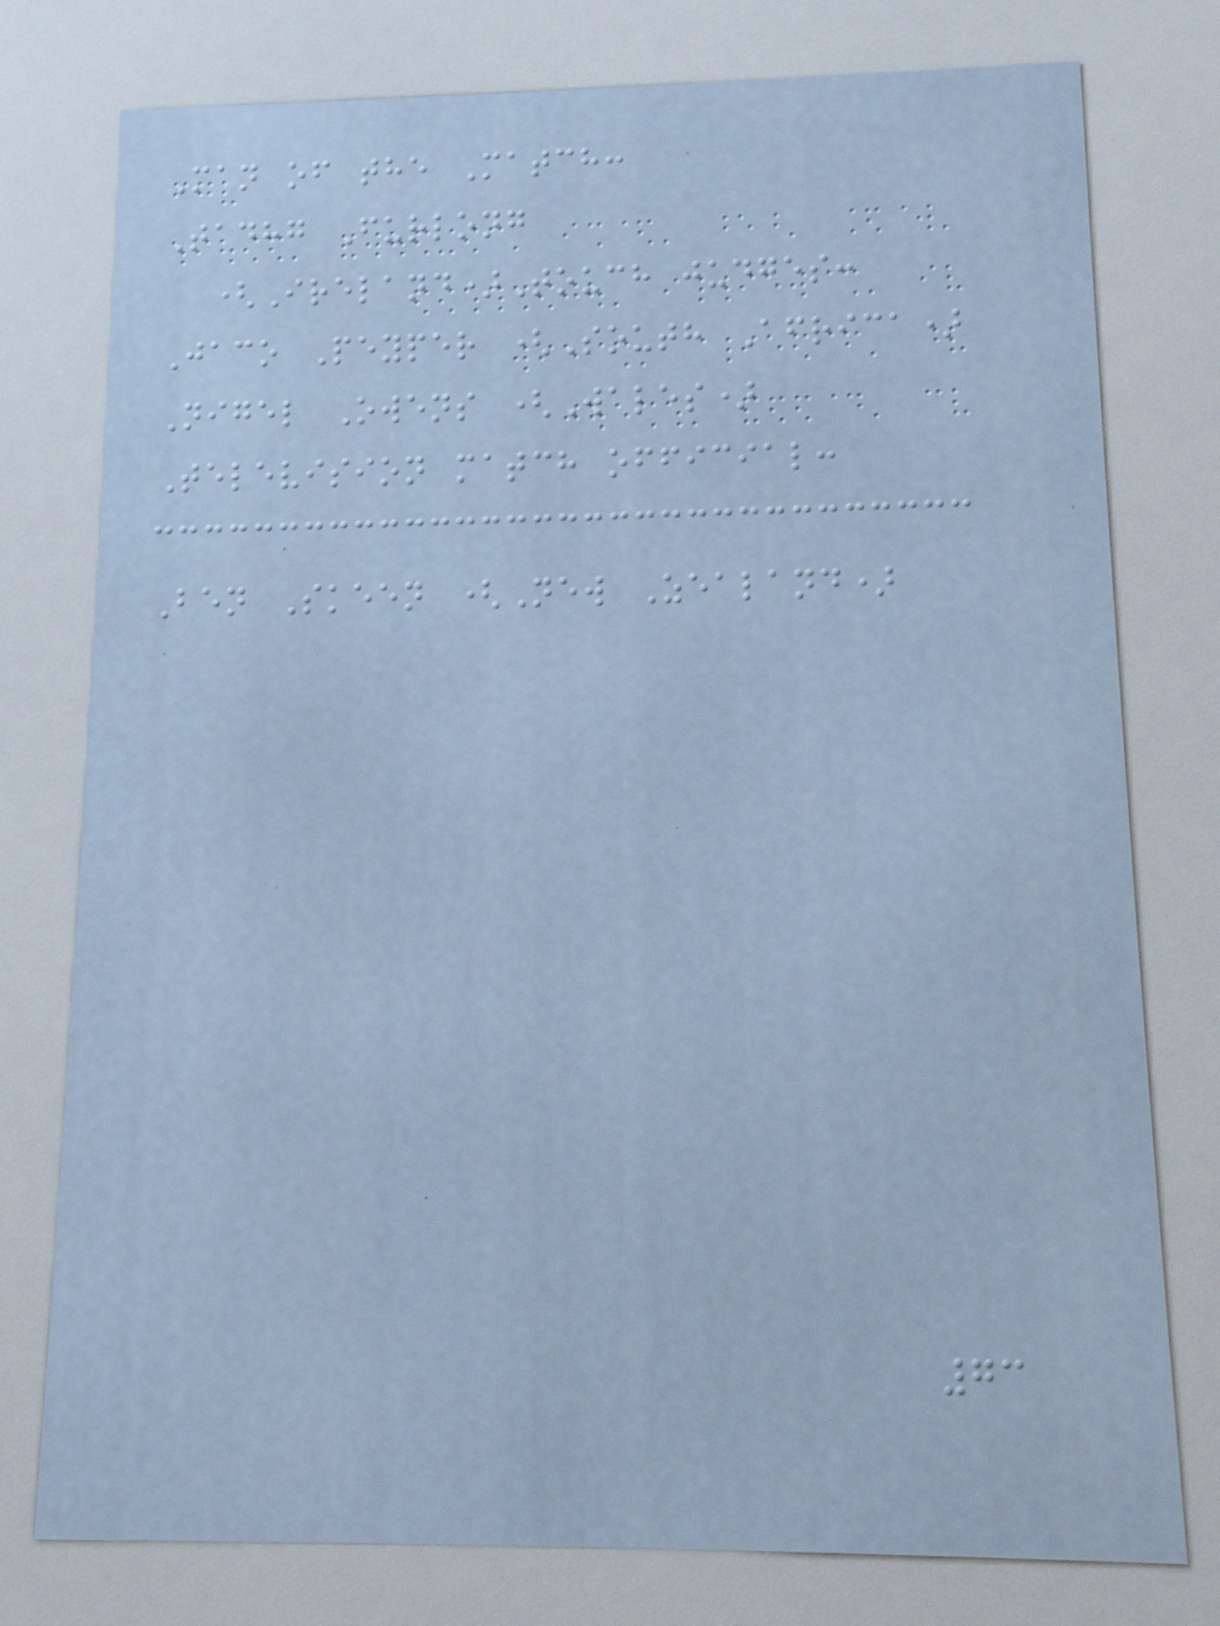Man of the Match:
Tadhg Furlong
(Ireland)Touch judges:
Jaco Peyper (South Africa)
Nigel Owens (Wales)
Television match official:
Ben Skeen (New Zealand)
73
